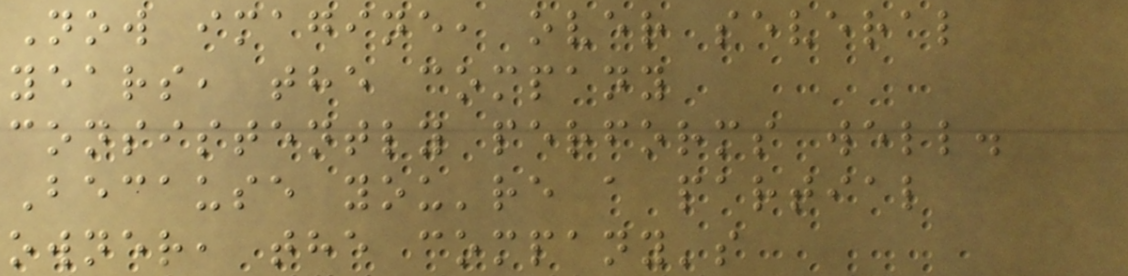Now imagine, over several
years, the company
consistently performs well.
Because you're a partial
owner, the company's
